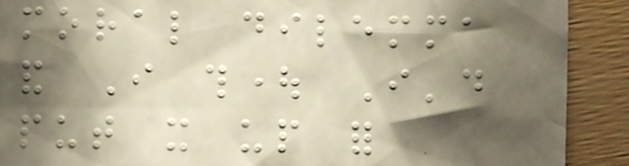moral dilemma
and I thought I'd
put it up for
